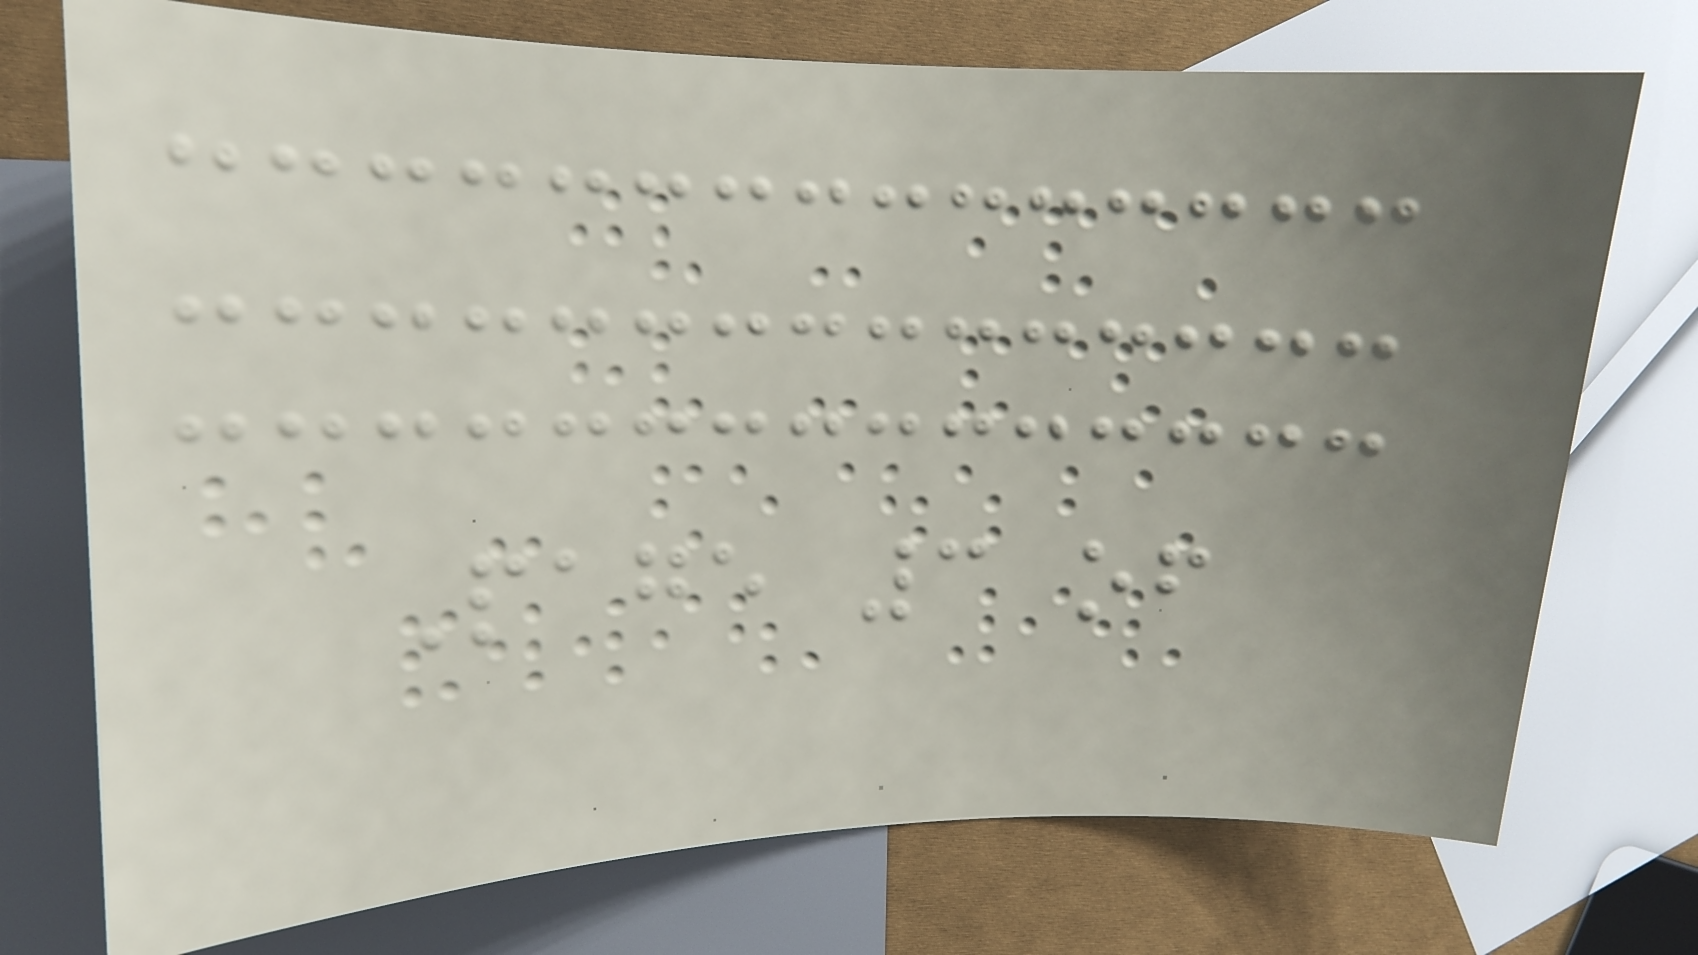Page 3 of
